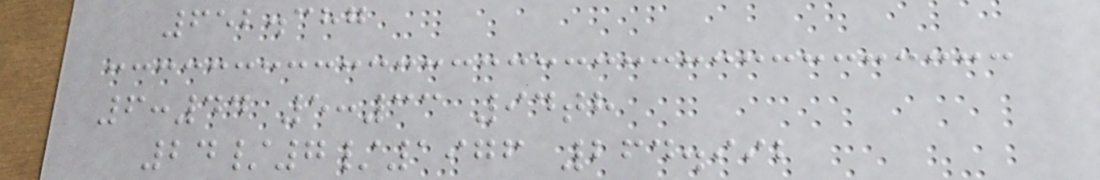652.387
6:44 5:33 94th
24/7/1976 264.992
